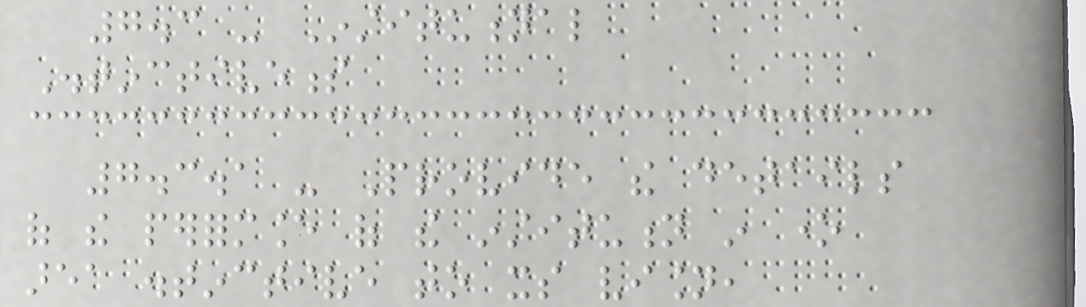7.3 - Institutional
Distinctiveness
7.3.1 - Provide the details
of the performance of the institution in one
area distinctive to its vision,
